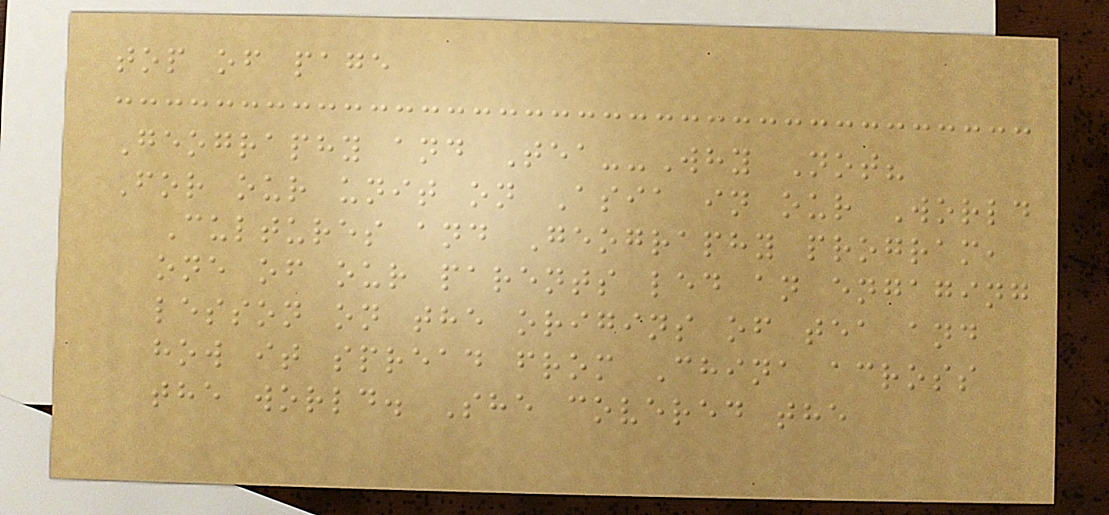top of page
Geography and Tea--Why Not?
For our unit on Asia in our World
Cultures and Geography program,
one of our parents led an engaging
lesson on the origins of tea and
how it spread from China across
the world. She covered the
